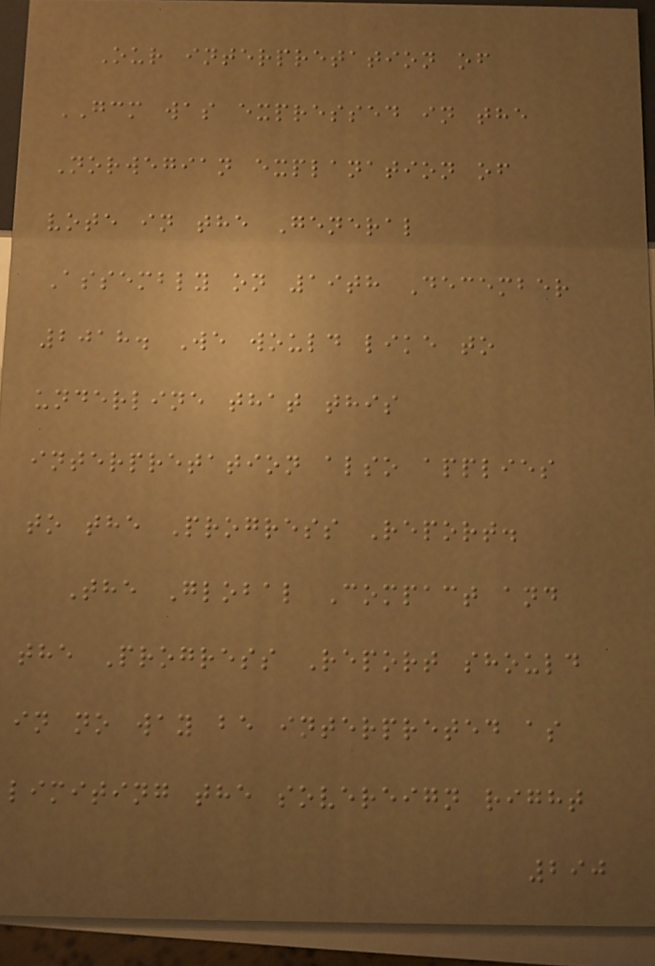Our interpretation of
GCM was expressed in the
Norwegian explanation of
vote in the General
Assembly on 19th December
2018. We would like to
underline that this
interpretation also applies
to the Progress Report.
The Global Compact and
the Progress Report should
in no way be interpreted as
limiting the sovereign right
290
